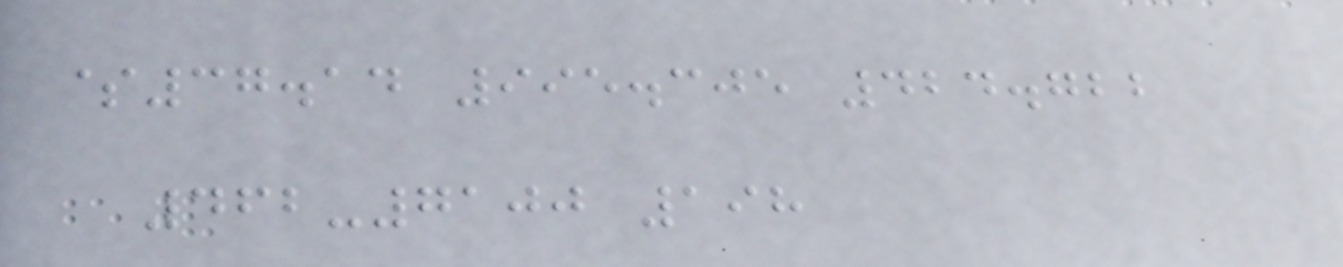$37.14 995.305 424.722
462-7100 198
